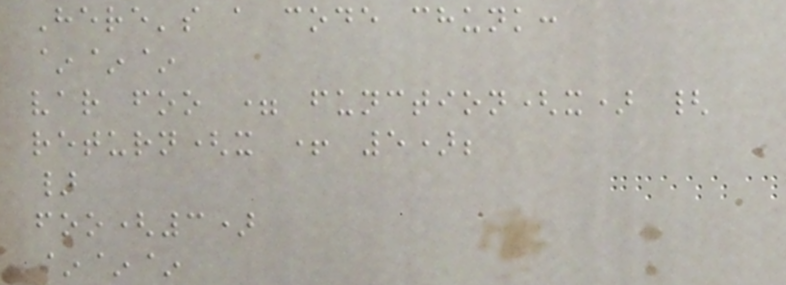Here's a code chunk:
~~~
var foo = function(x) {
return(x + 5);
}
foo(3)
~~~
